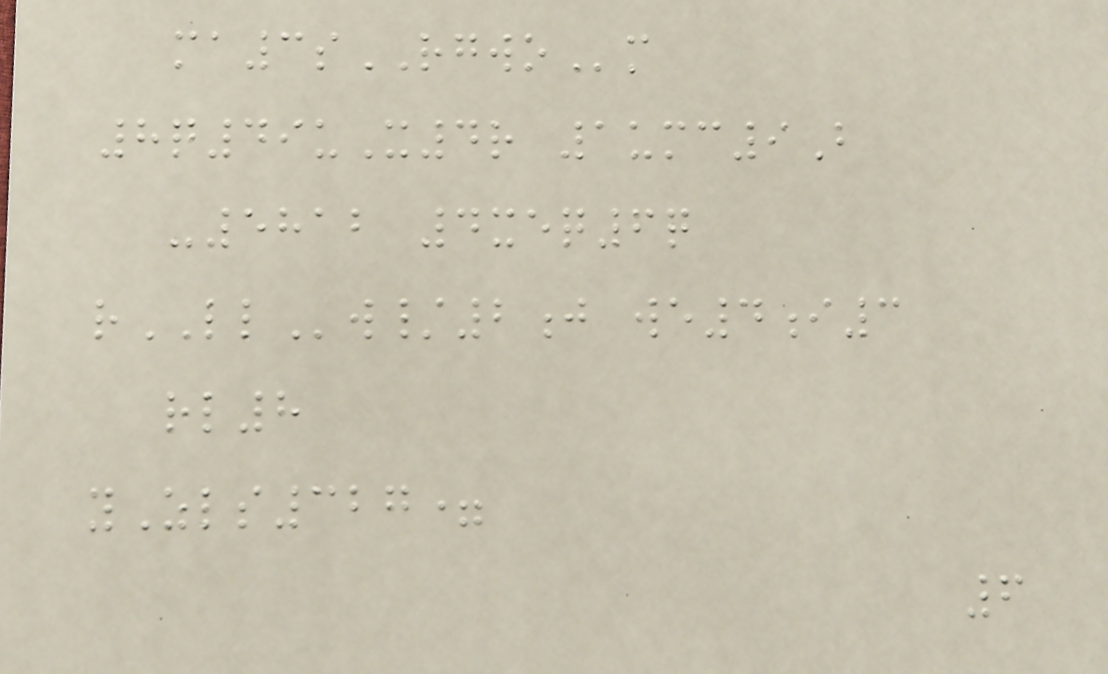ma3sRGWOm
8q49uX4r 1umc9B
-5812 4xeq6q
rLLw/2j we4i3
rl8
yZls327=
6
